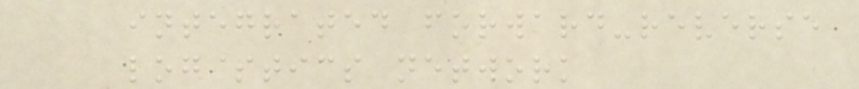integrated forward-reverse
logistics network
